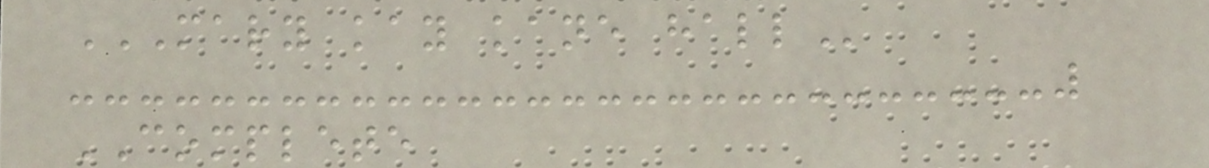MARY KAY KANE HALL
COMPLETE
